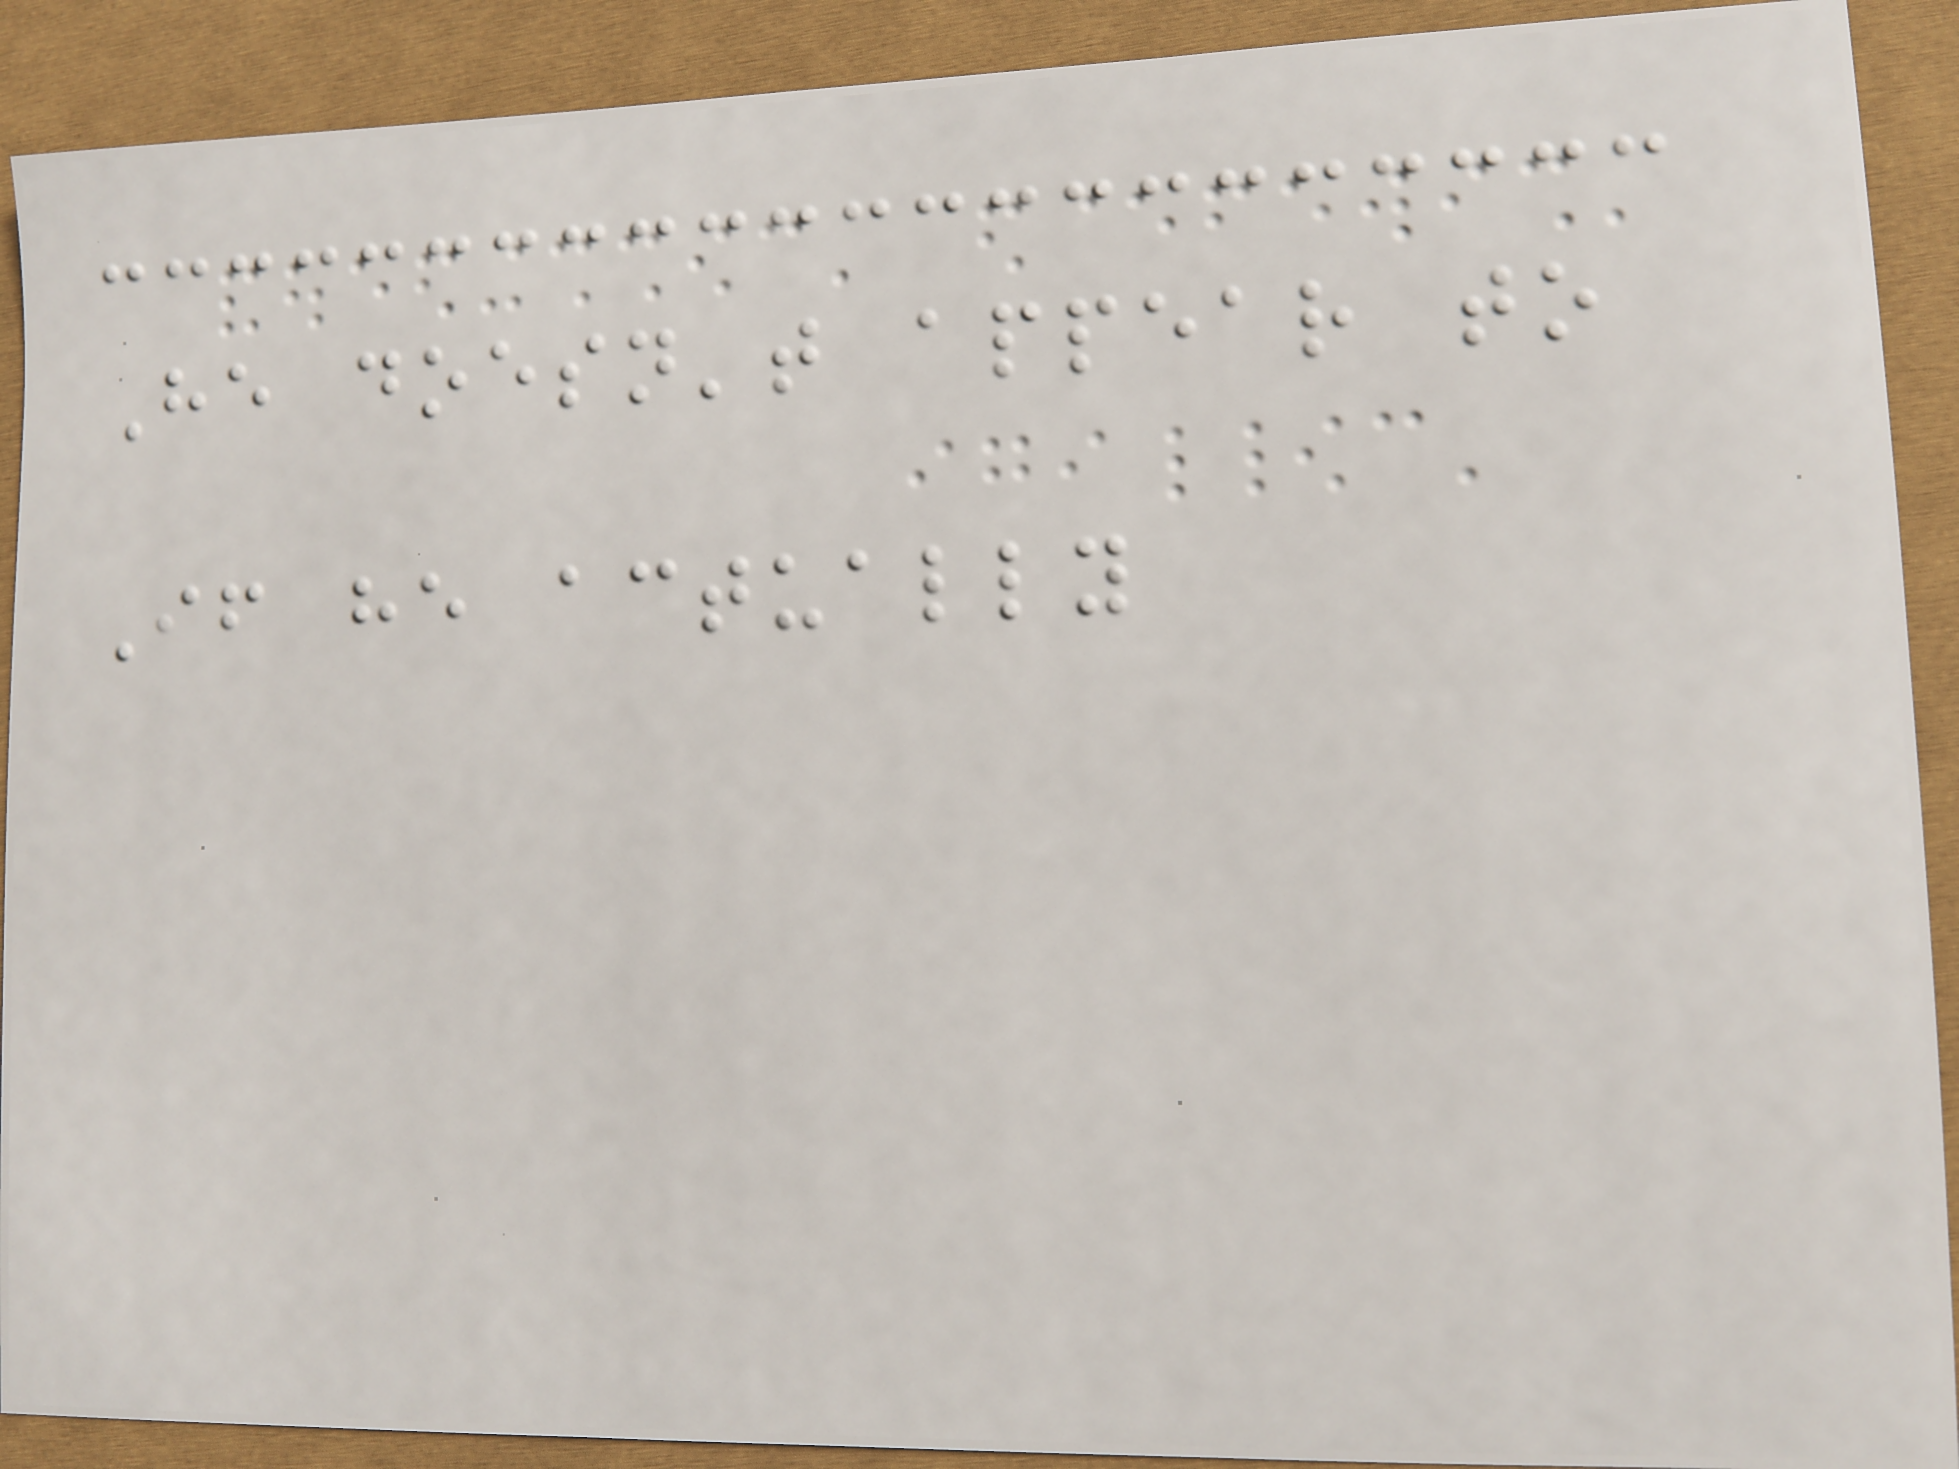He doesn't appear to
If he actually
